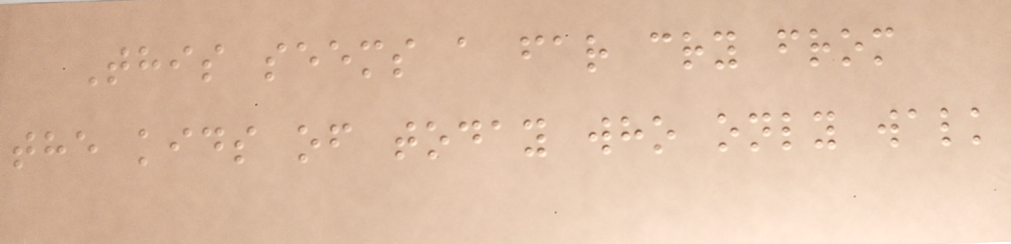This seems a far cry from
the kids of today who only walk
